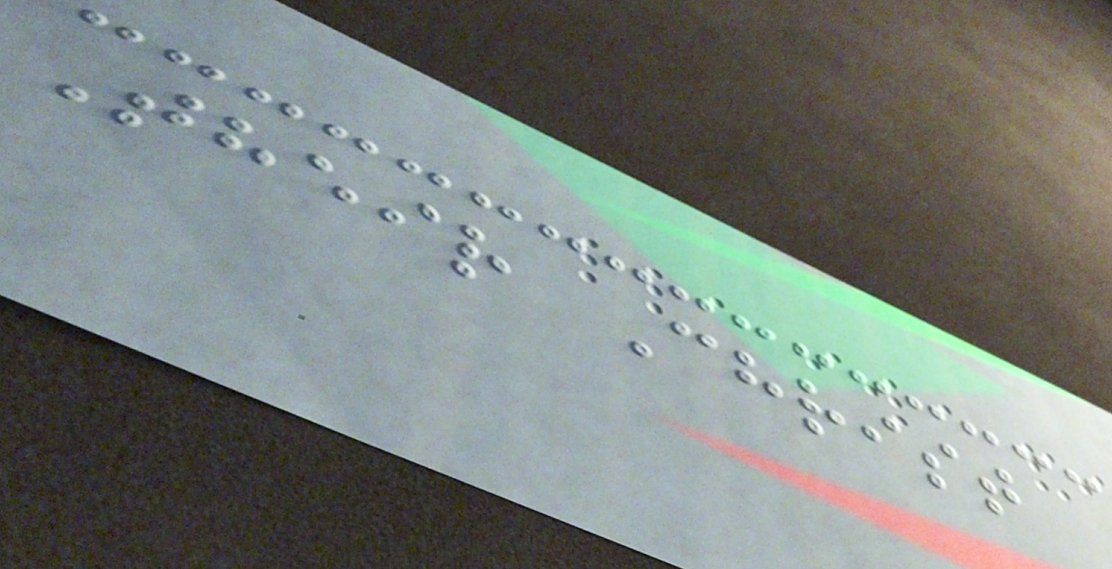Their Christ
